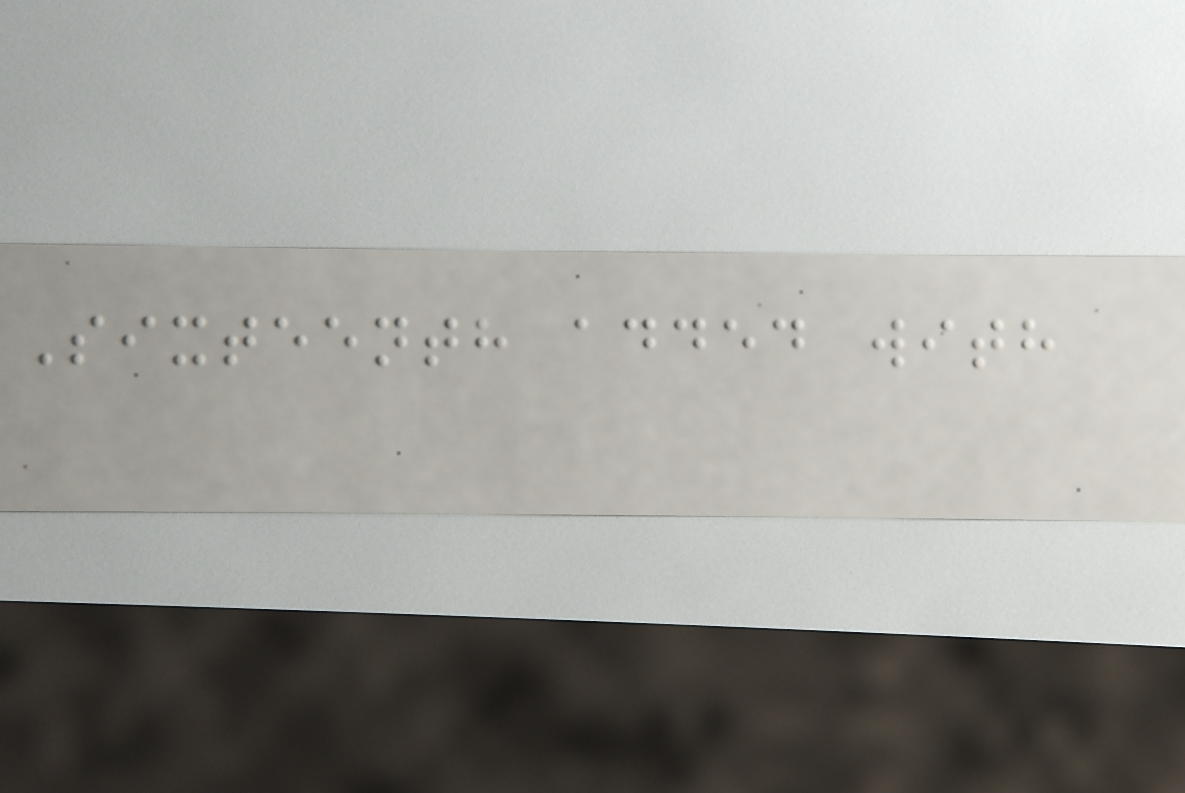Sixteenth added with
